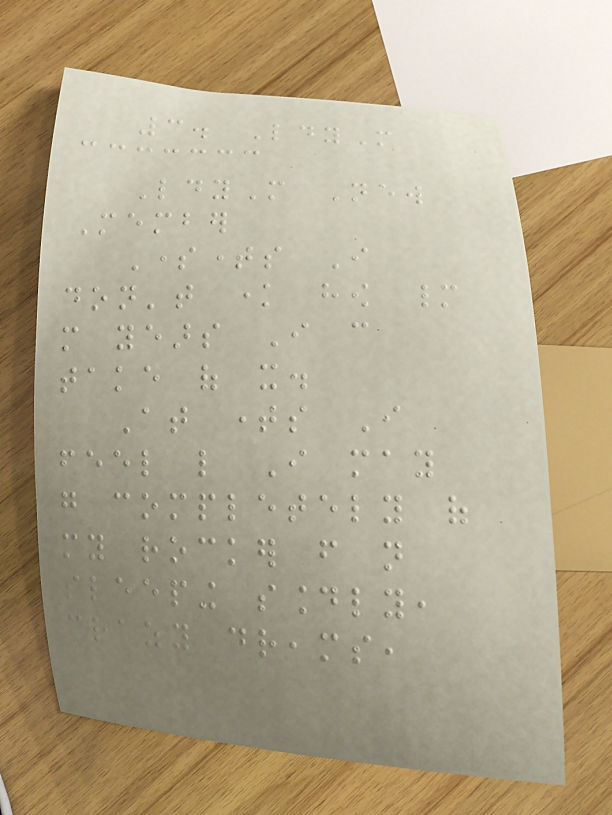3. LdyM
LdyM New
Member
Sometimes I
don't know how many
more years I can
take of it.
At times I
feel like I may
go completely of
my rocker from not
sleeping soundly,
crazy dreams,
